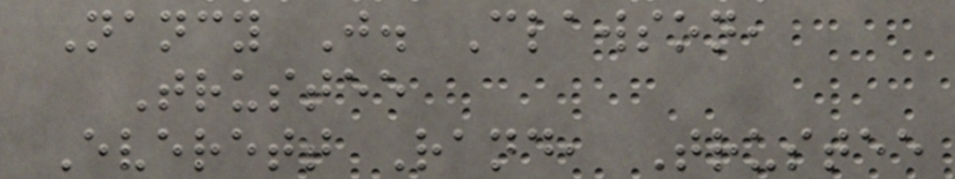Nancy J. Clawson,
Trustee
Everett Rand, Trustee
